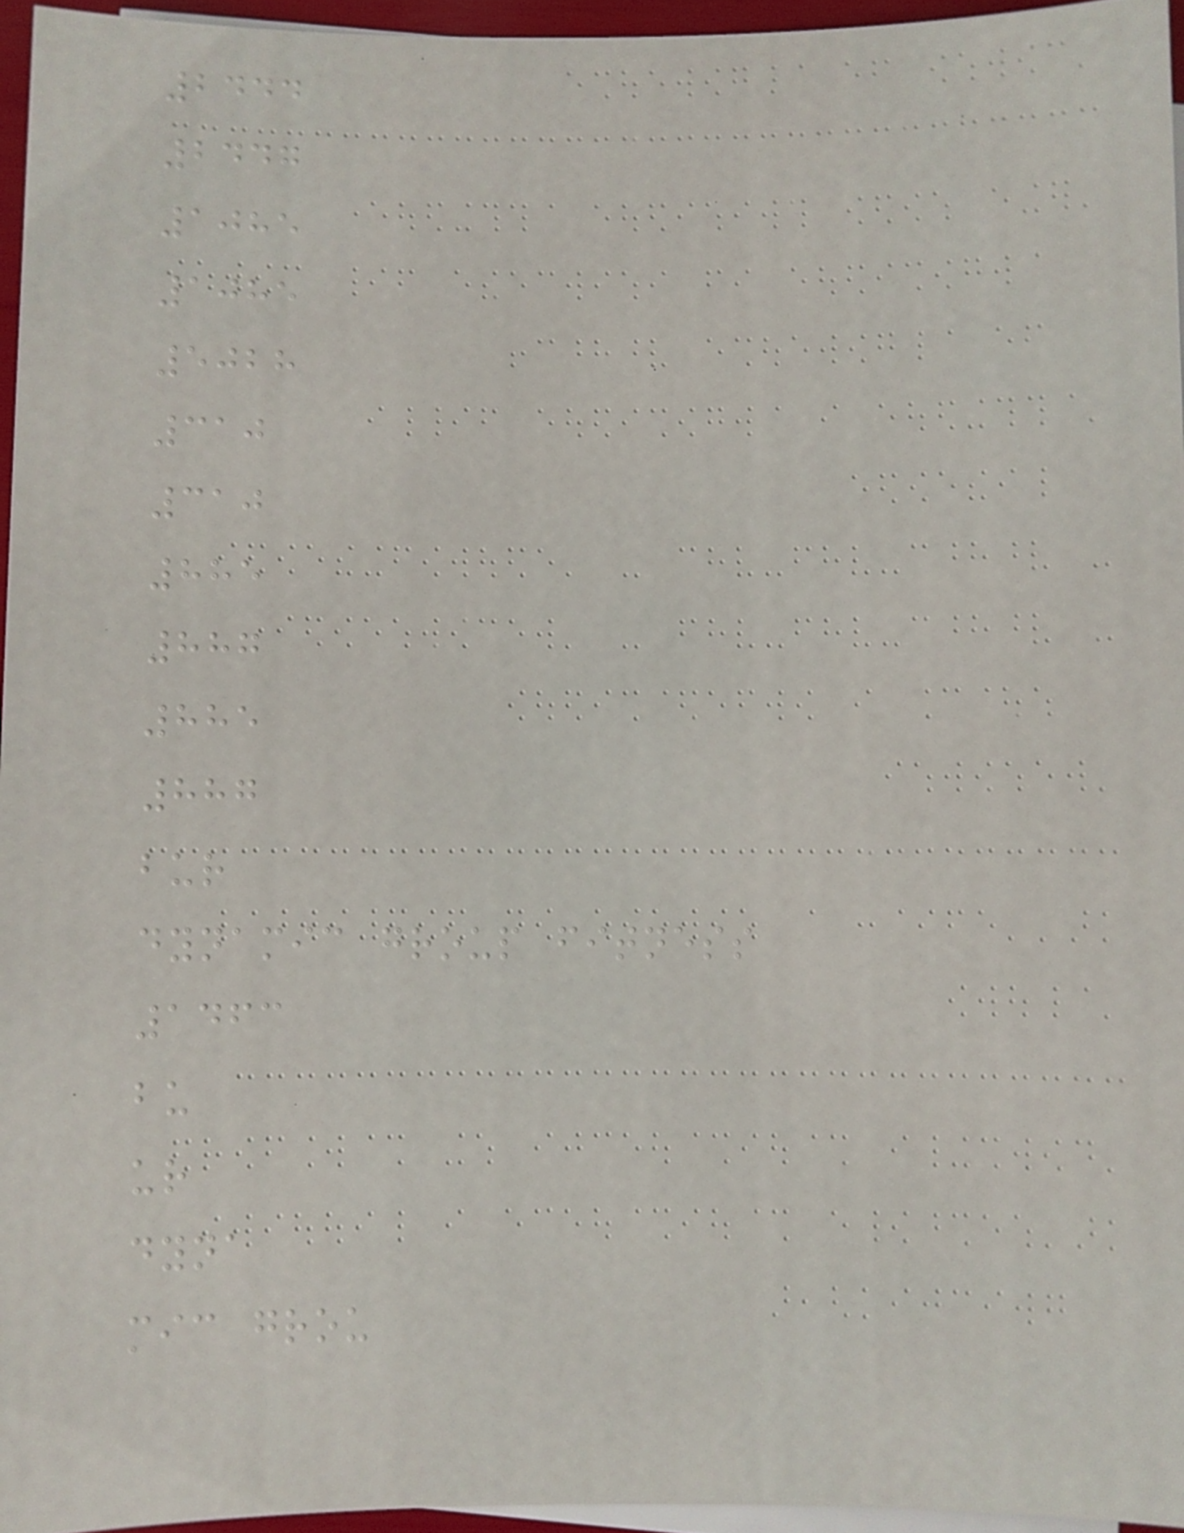2444
2447
1085
1085
5028
310
310
885
887
885
887
bur
dynamic group fitness
1463
bu
ur
dyna
mic grou
